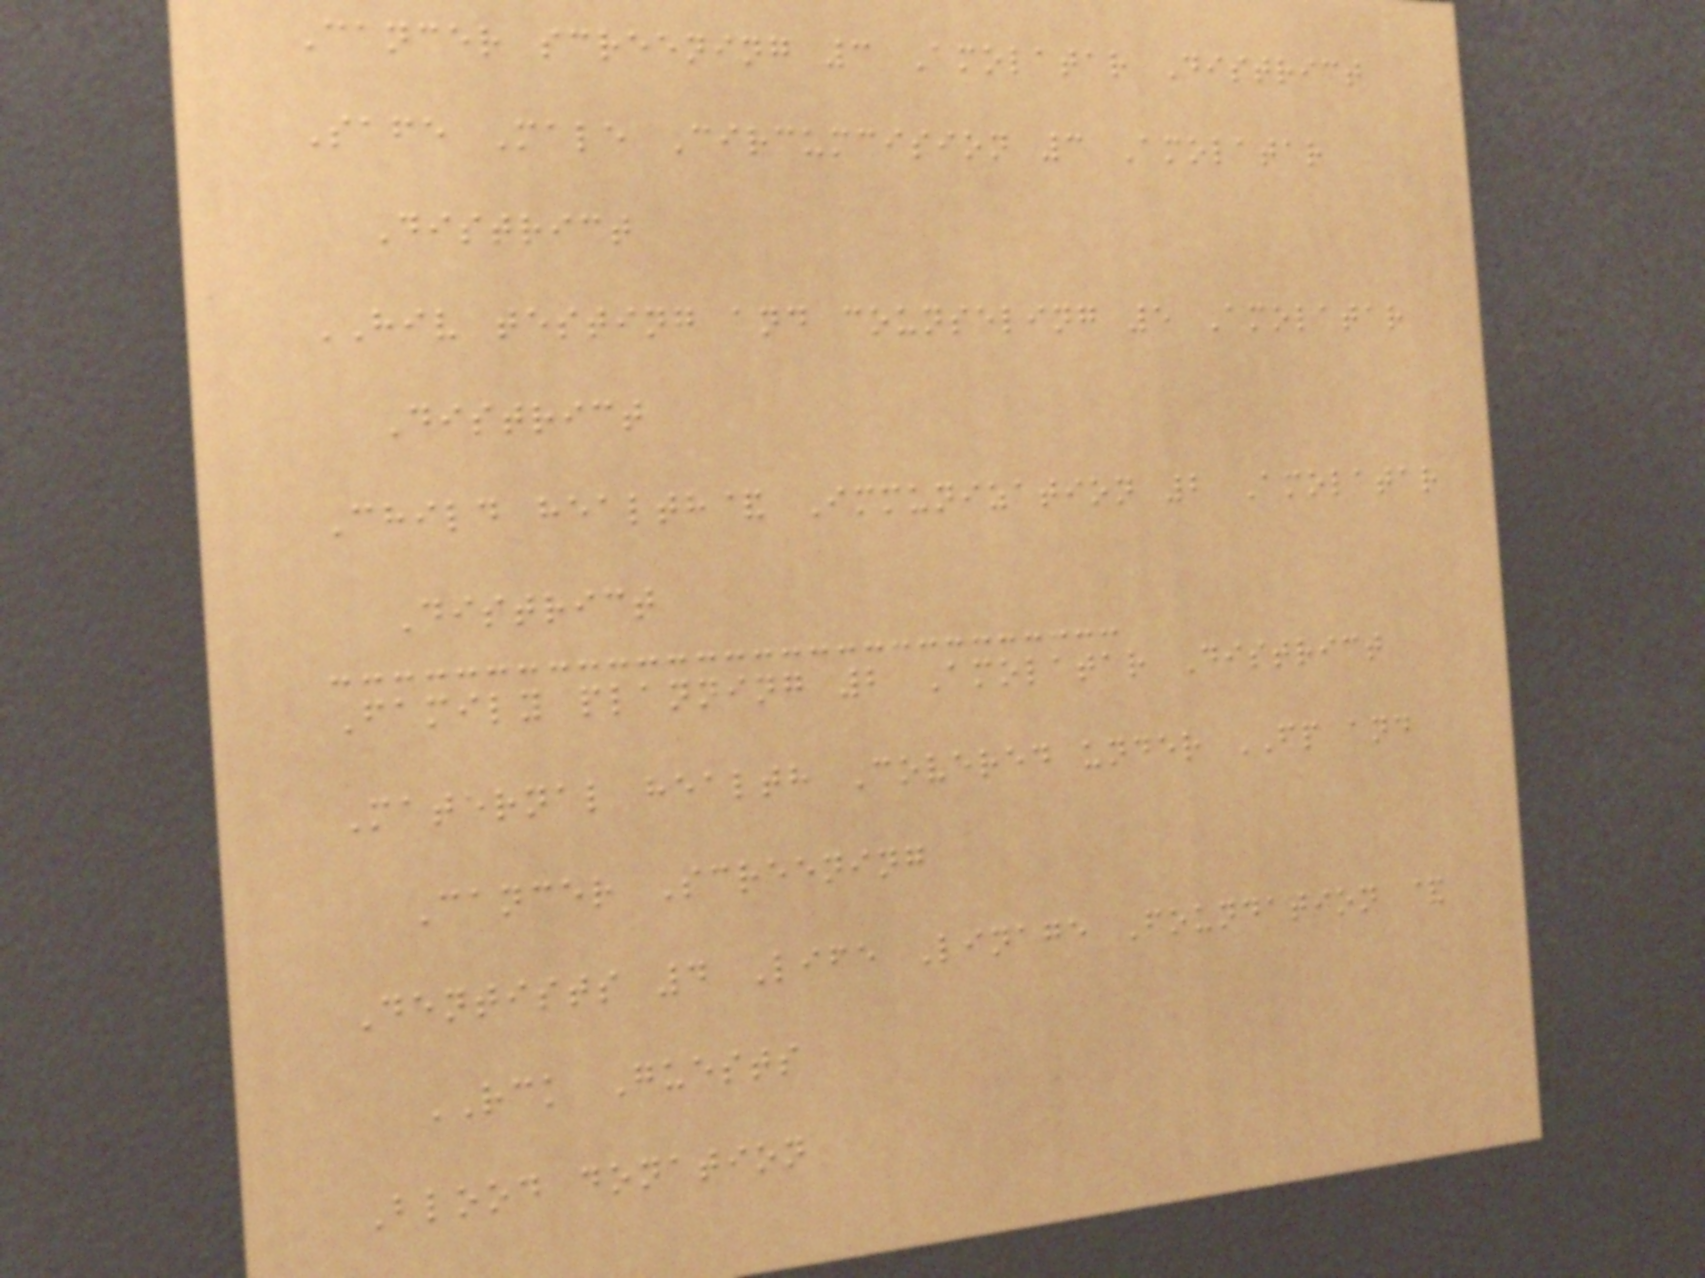Cancer screening 3 Amolatar District
Safe Male Circumcision 3 Amolatar
District
HIV testing and counseling 5 Amolatar
District
Child health& Immunization 2 Amolatar
District
Family planning 2 Amolatar District
Maternal health Covered under FP and
Cancer Screening
Dentists 4 Life Linage Foundation &
RCK Guests
Blood donation
